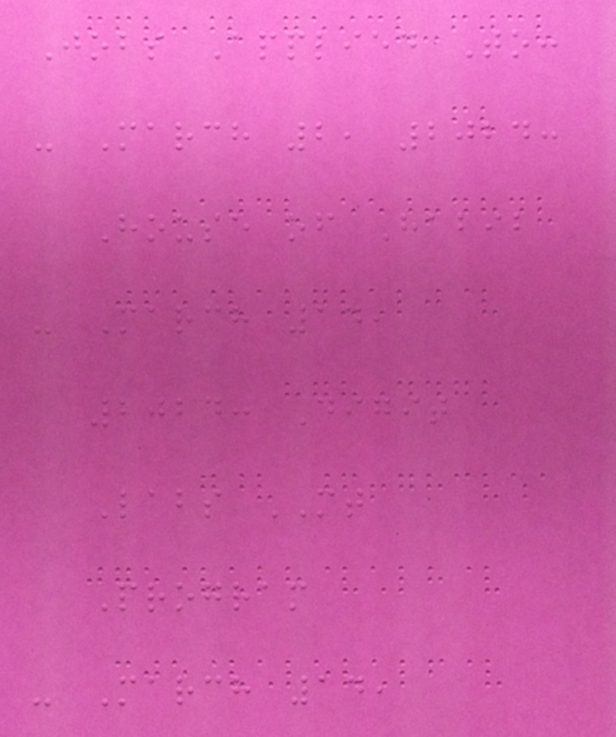Jobs Applied To:
- March 2, 2024:
House of Habib
- March 14,
2024: Digit
Labs MT
Program
- March 14,
